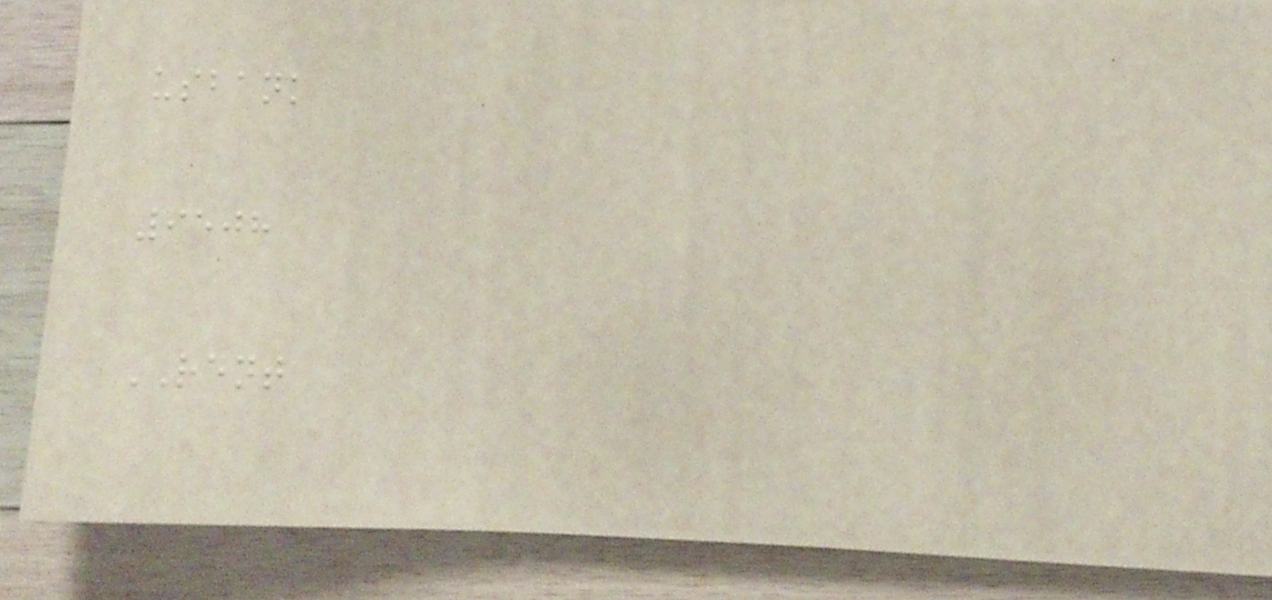usbank
9508
RENT
